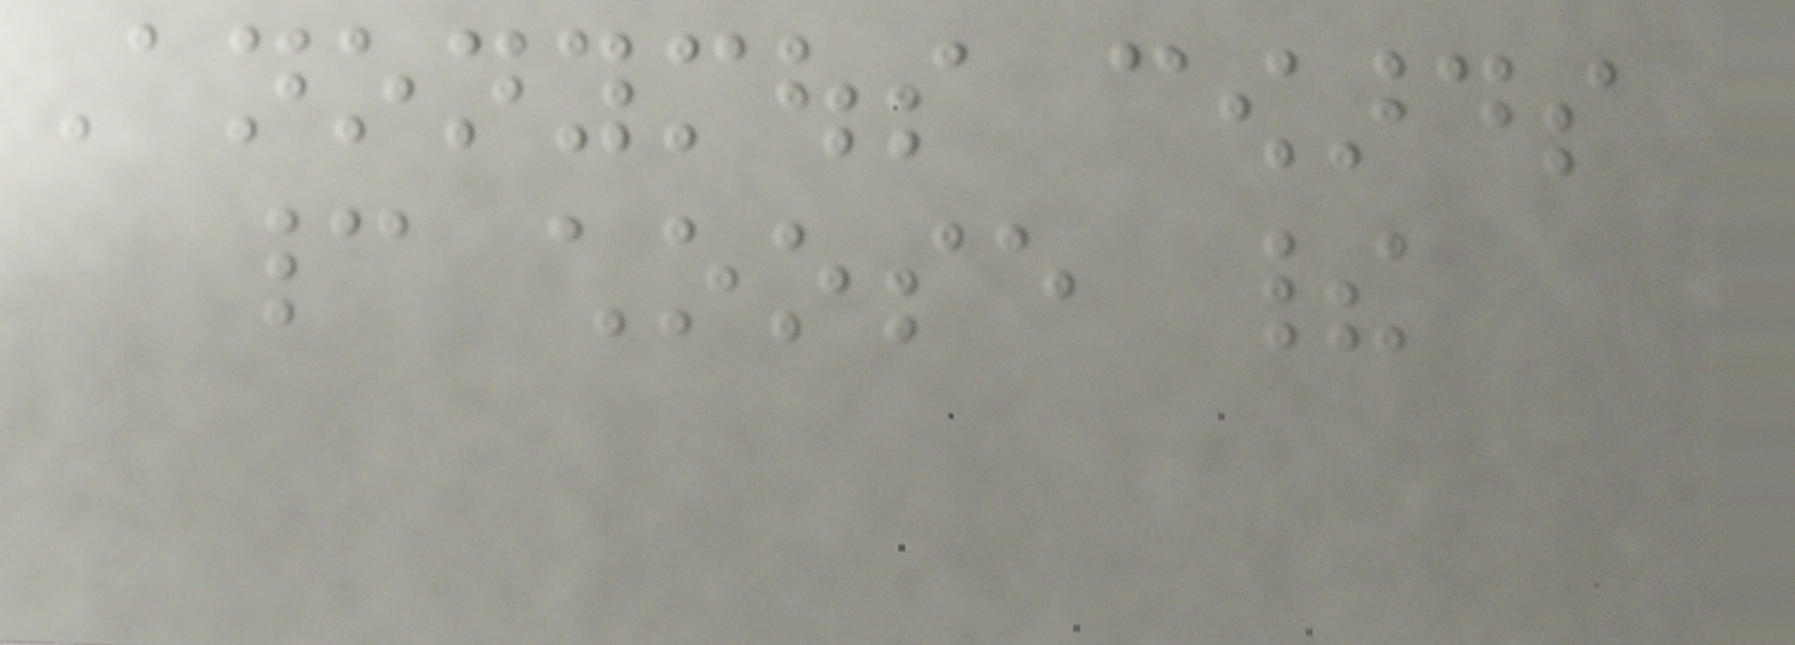Anonymous cowards
cannot choose their
